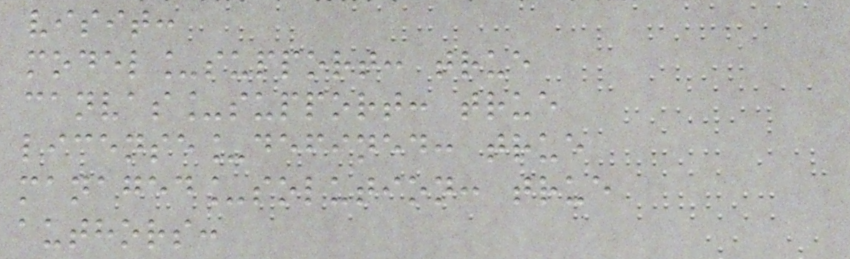visit:
model_support: true
canvas_support: true
license_defined: true
managed_solution: true
authors:
